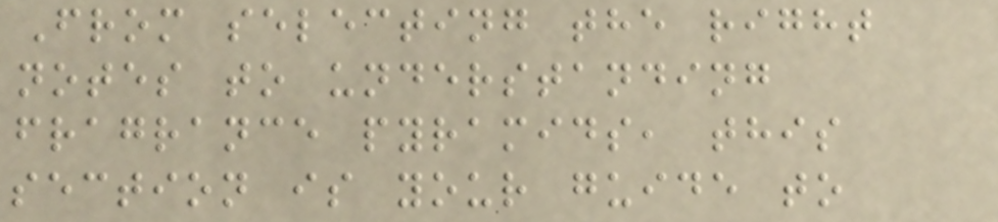From selecting the right
notes to understanding
fragrance pyramids, this
section is your guide to
